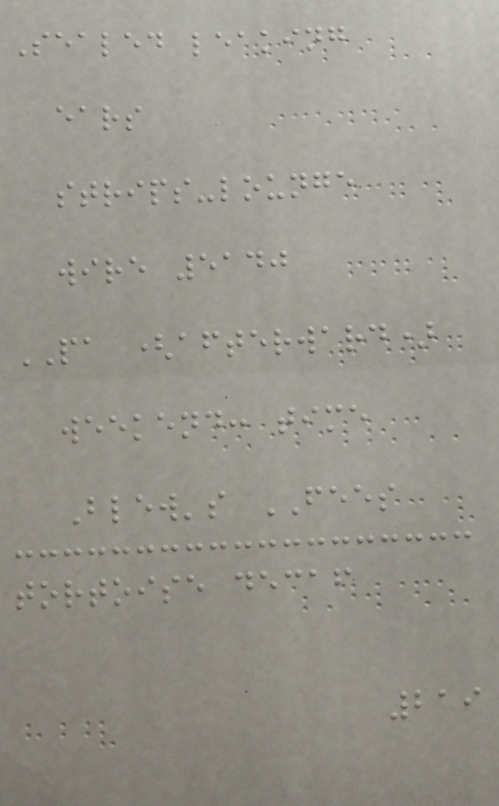Sealed leaking
ears
strips-lounge
wire 5140
PA (afterward)
weekend: time
Blew's FEES
tortoise decaf
219
